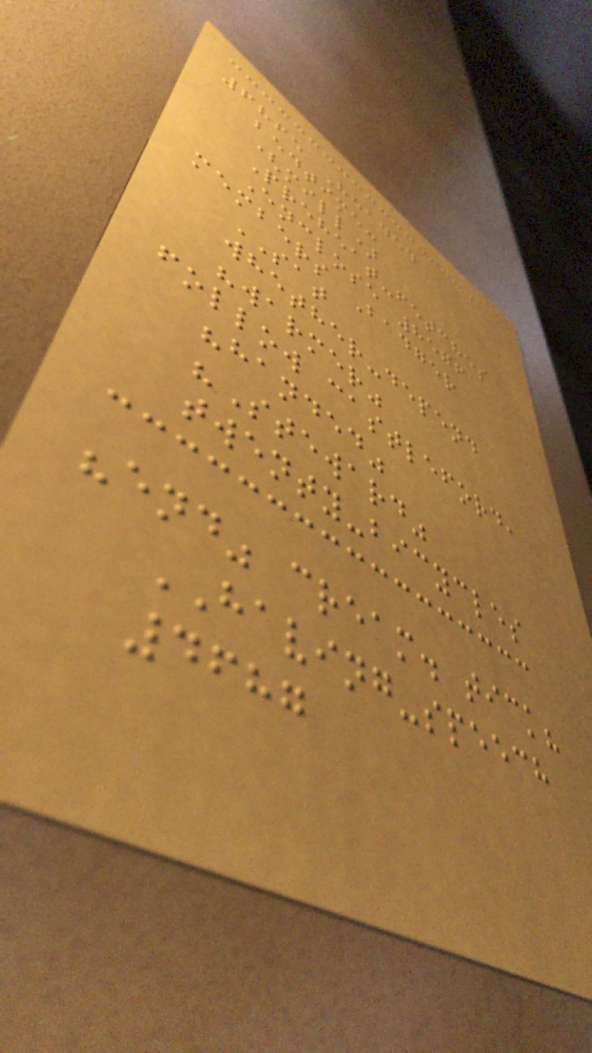6865 Headed
bedtime:
(mill)
Preheat-fetches
Enclose 8576
members Badger
SAT
whether-depend
"warmer"
follow castleford,
"handed"
"Steward"
twenty-bicycles
"end" cream. tick?
HAVING-speech
4687
